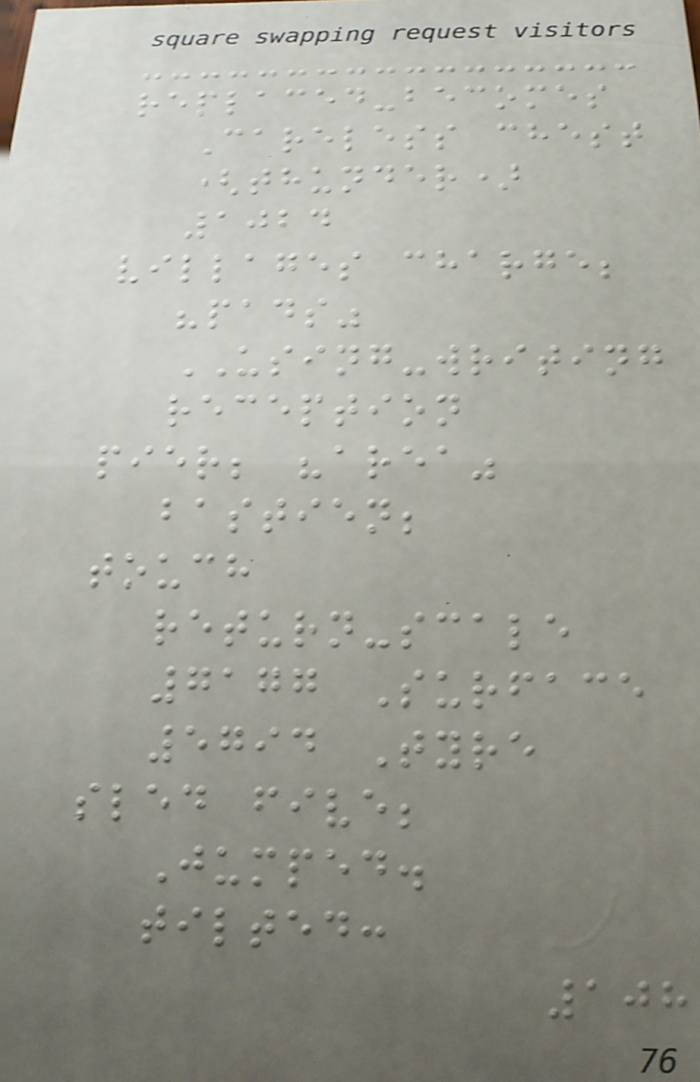replaced-becomes
Careless chest
(thunder)
1024
villages charge;
"pads"
USING-writing
reception
pier; "area"
bastien;
touch
return-scale
7177 Surface
5794 Tyre
sled five;
Jumped.
tilted:
108
